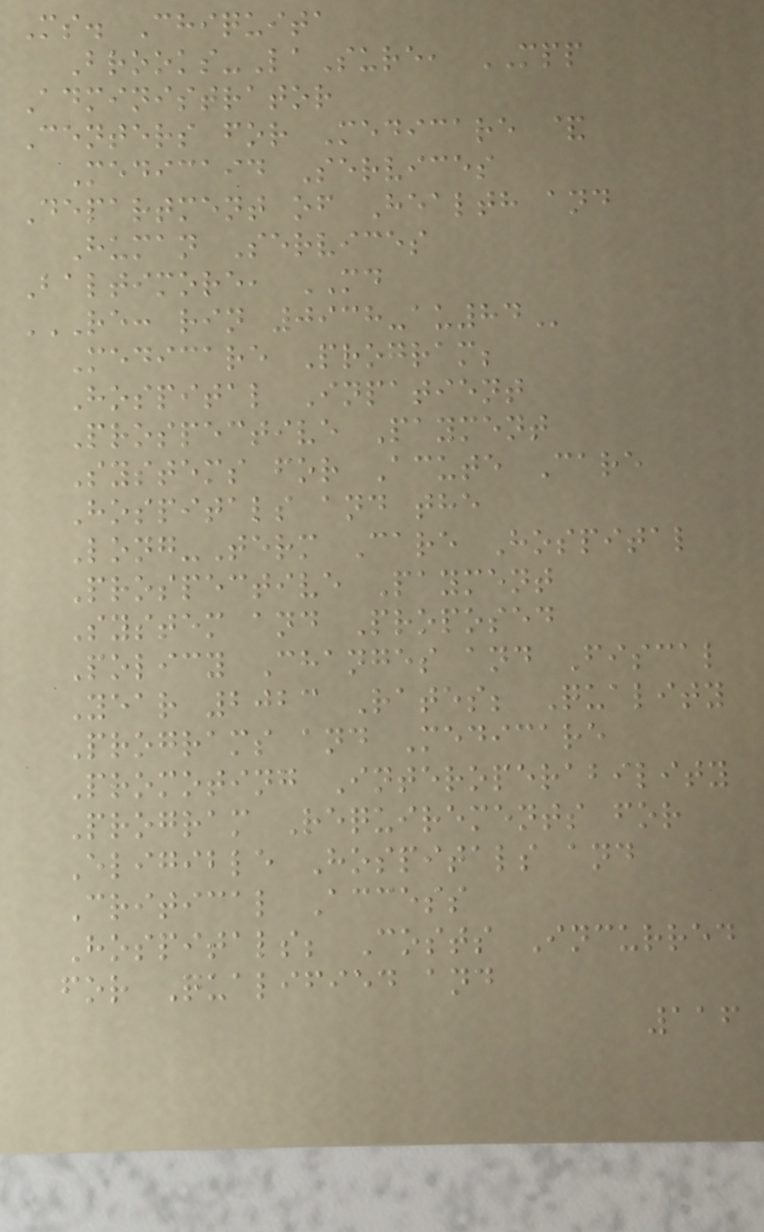Ms. Chiquita
Brooks-LaSure, MPP
Administrator
Centers for Medicare &
Medicaid Services
Department of Health and
Human Services
Baltimore, MD
RE: RIN 0938-AU84
Medicare Program;
Hospital Inpatient
Prospective Payment
Systems for Acute Care
Hospitals and the
Long-Term Care Hospital
Prospective Payment
System and Proposed
Policy Changes and Fiscal
Year 2023 Rates; Quality
Programs and Medicare
Promoting Interoperability
Program Requirements for
Eligible Hospitals and
Critical Access
Hospitals; Costs Incurred
for Qualified and
116
